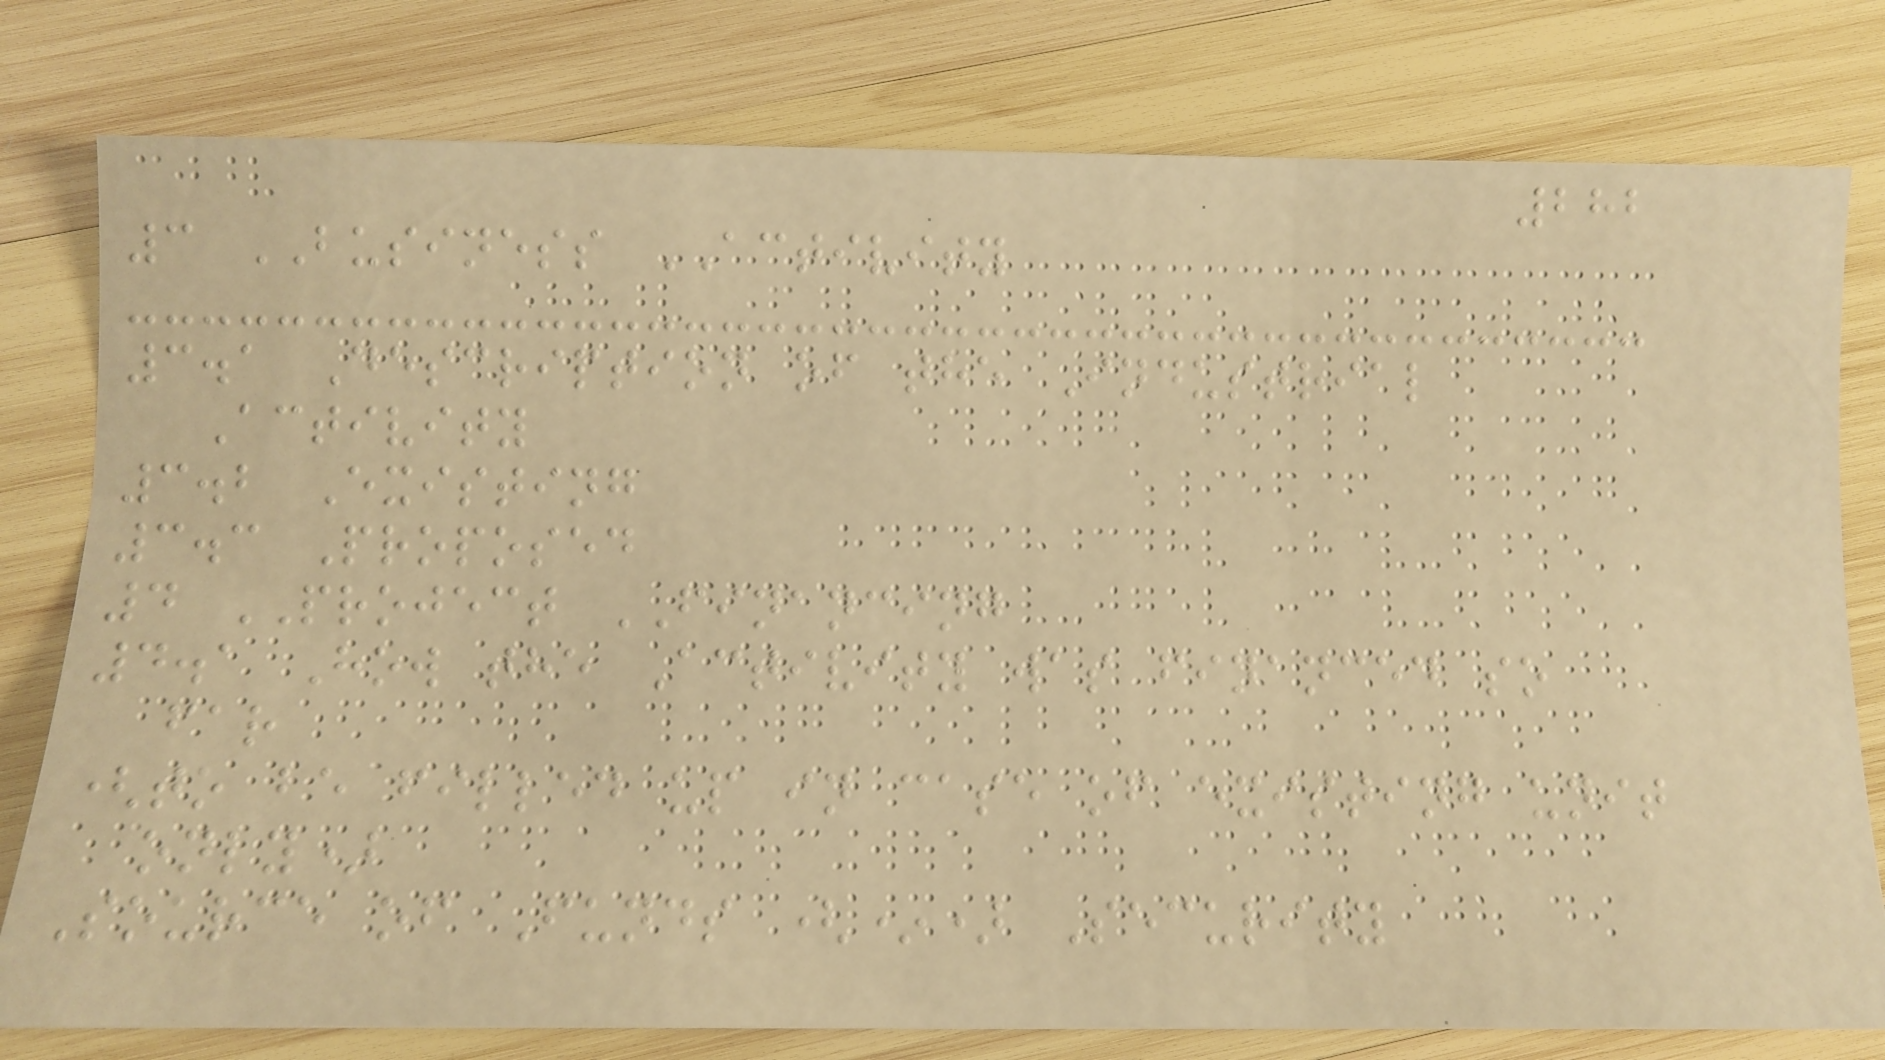282
3 BUSINESS ACTIVITY
3.1 Description of the Industrial
Activity
3.2 Existing
3.3 Proposed
4 PROJECT FINANCING
4.1 How the Activity was financed so
far
(to be filled up in case of existing unit
only)
Source of Funds (*) Security
